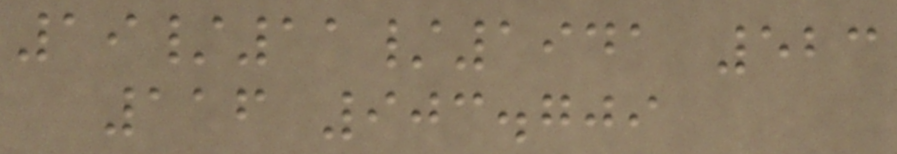19/11/1941 523
116 903.709
